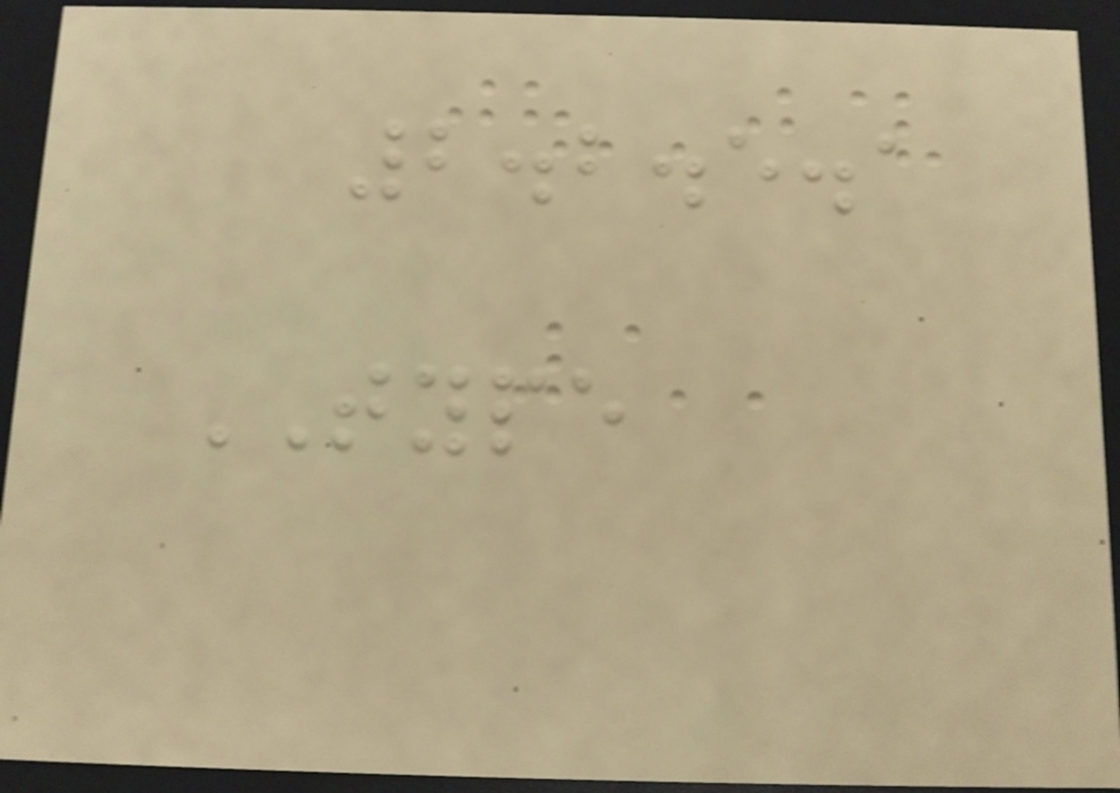2.2.5.1
TYPE
